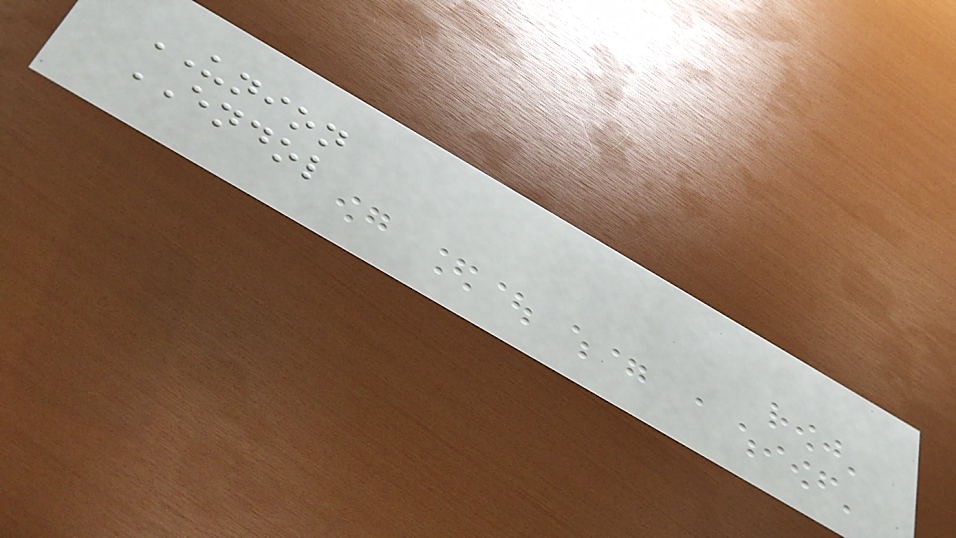UNION
ENDOL
